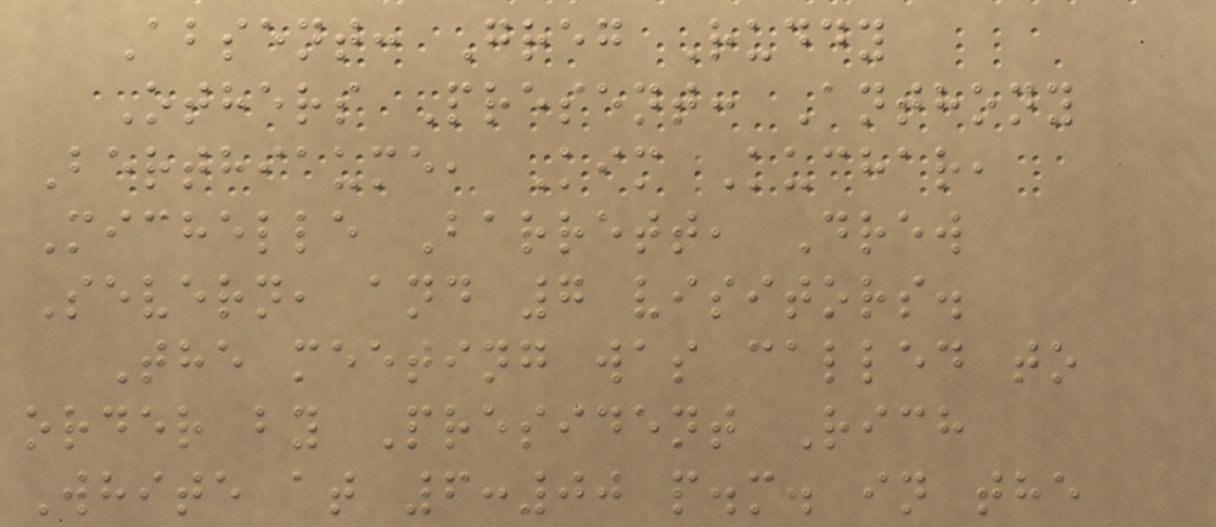Absent: Greg Ruddy
Others Present: Anthony
Berthiaume, Kim Kuchar,
Michelle Barrett, Drew
Severn, and 7 visitors.
The meeting was called to
order by President Rich
White at 6:00 p.m. in the
